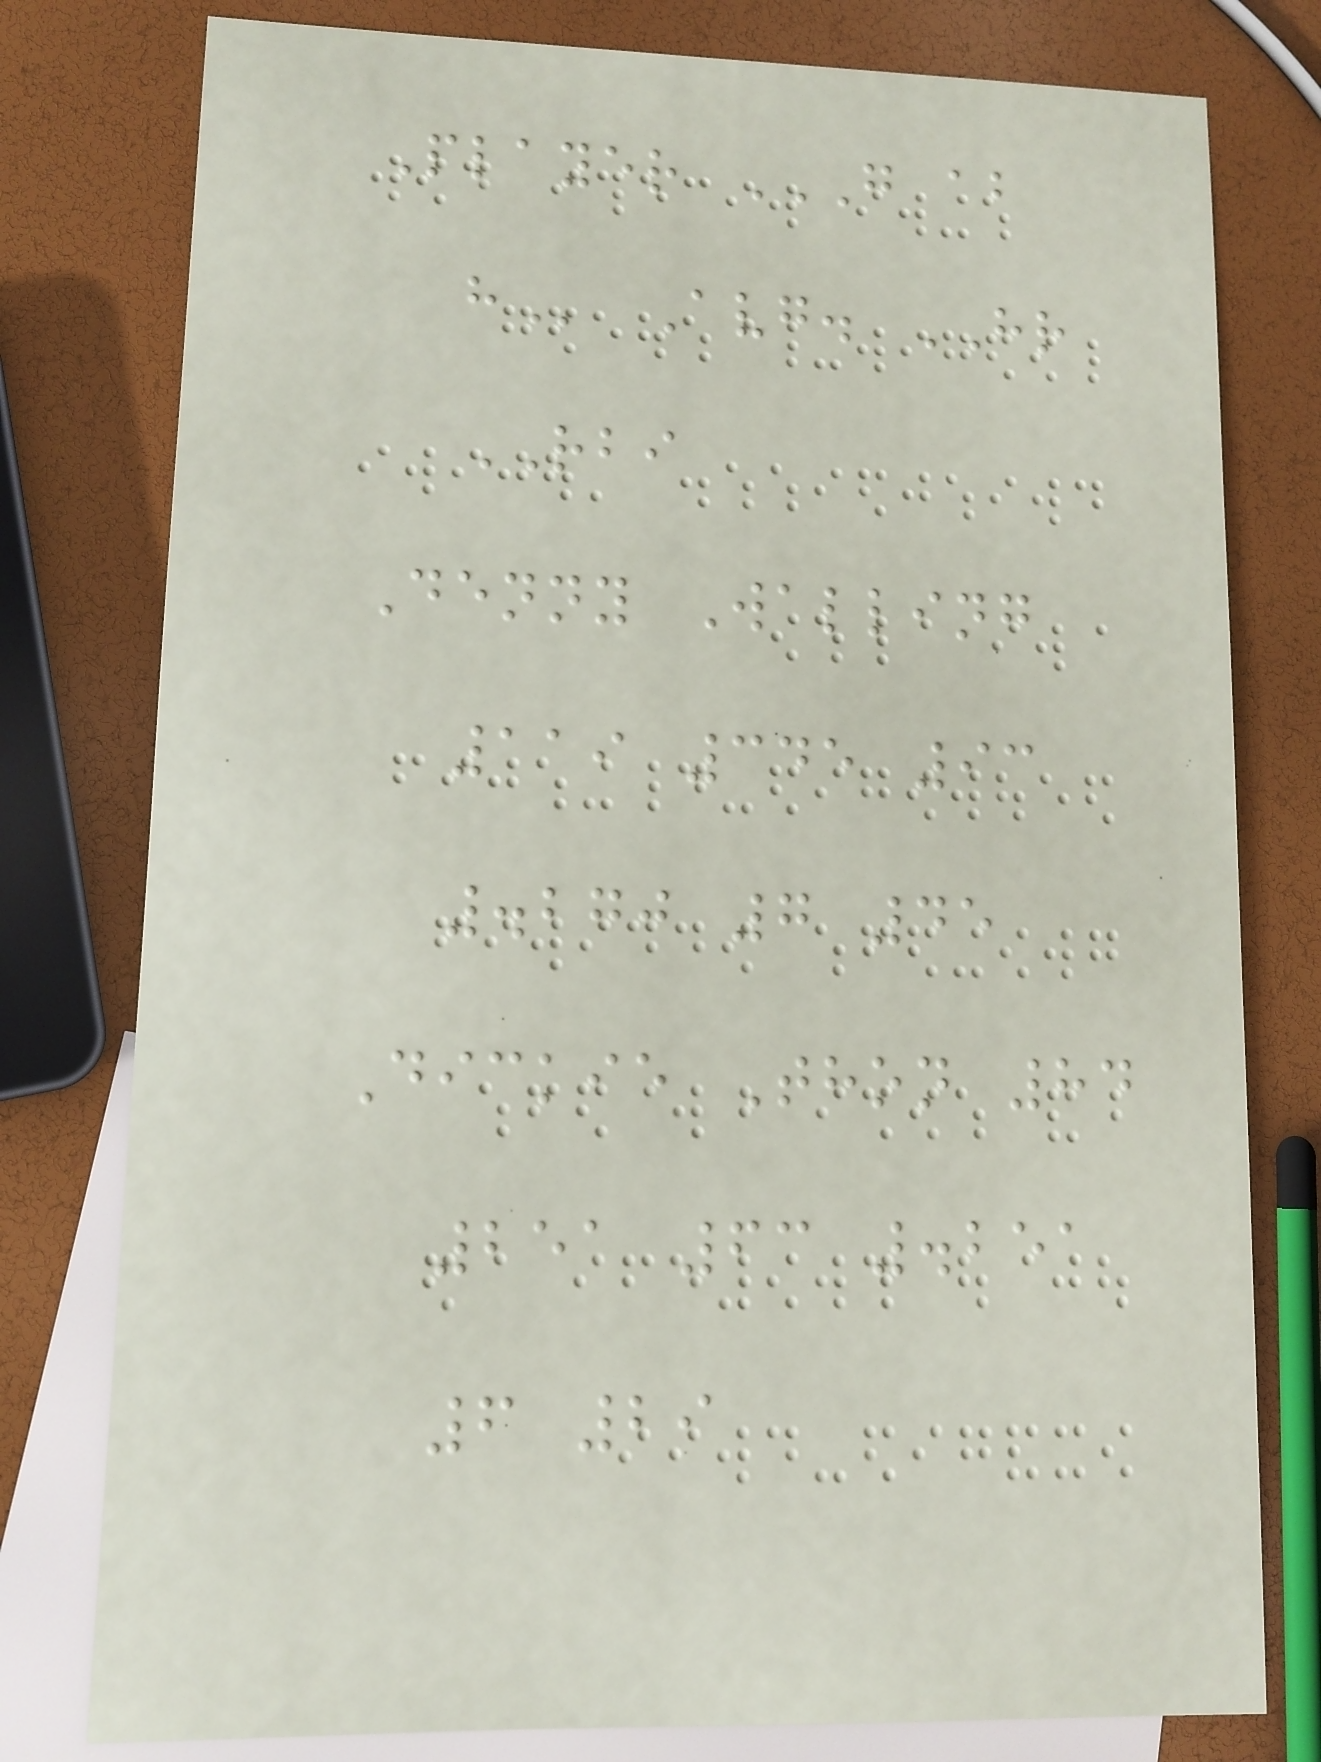Player G AB
H Avg. HR
RBI
Denny Walling
119 345 93
.270 7 45
Dickie Thon 84
251 63 .251
6 29
